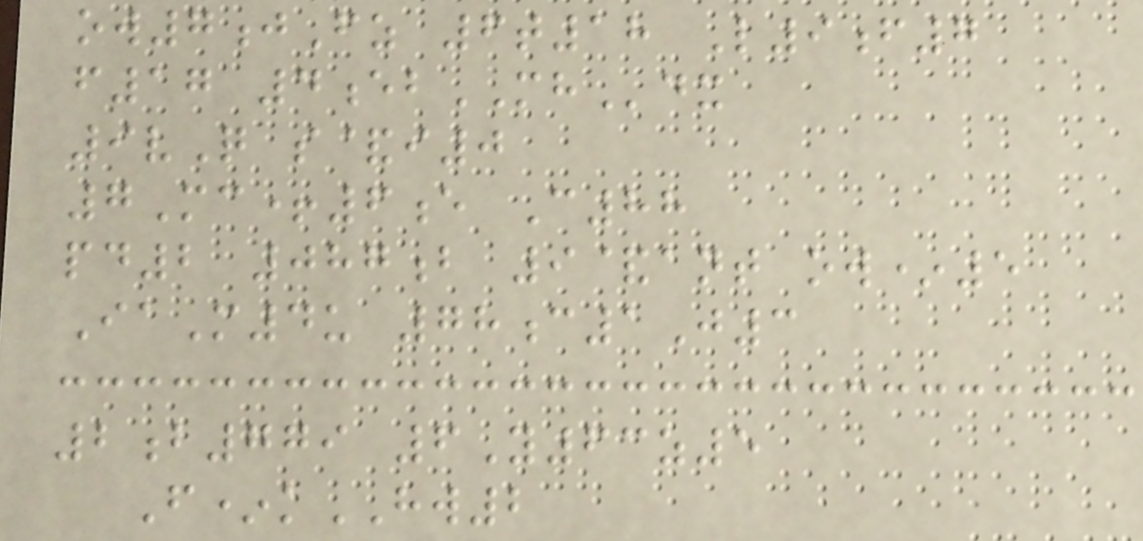ow7jFz 6t18 L9f7
f17 4ebMHdx
9vQ s&i0
7Mc+6e C88
pd2 087b 9&ant ow*5
IaM4u 78c1J3
2b779 6Y63z5
F*kHW2
